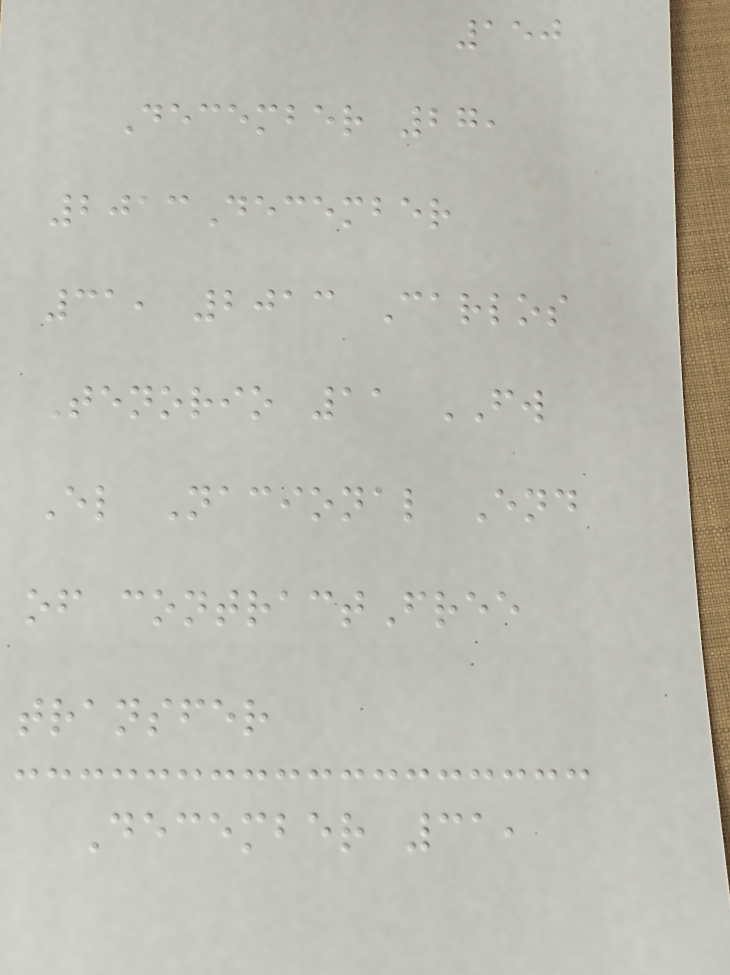150
December 27,
2013December
31, 2013 Carlos
Tenorio 11 FW
El Nacional End
of contractFree
transfer
December 31,
